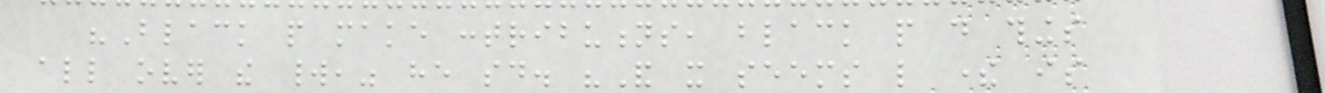"Black people make contributions, black people do things
all over the world," he said. "And it seems like there is
